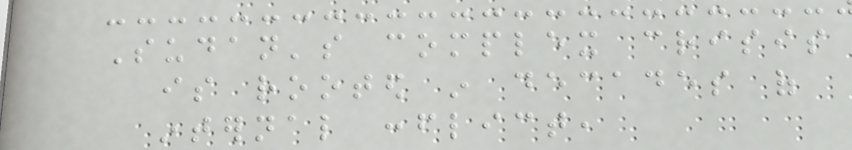Sudan's complex crisis
is rooted in decades of
internal conflict,
